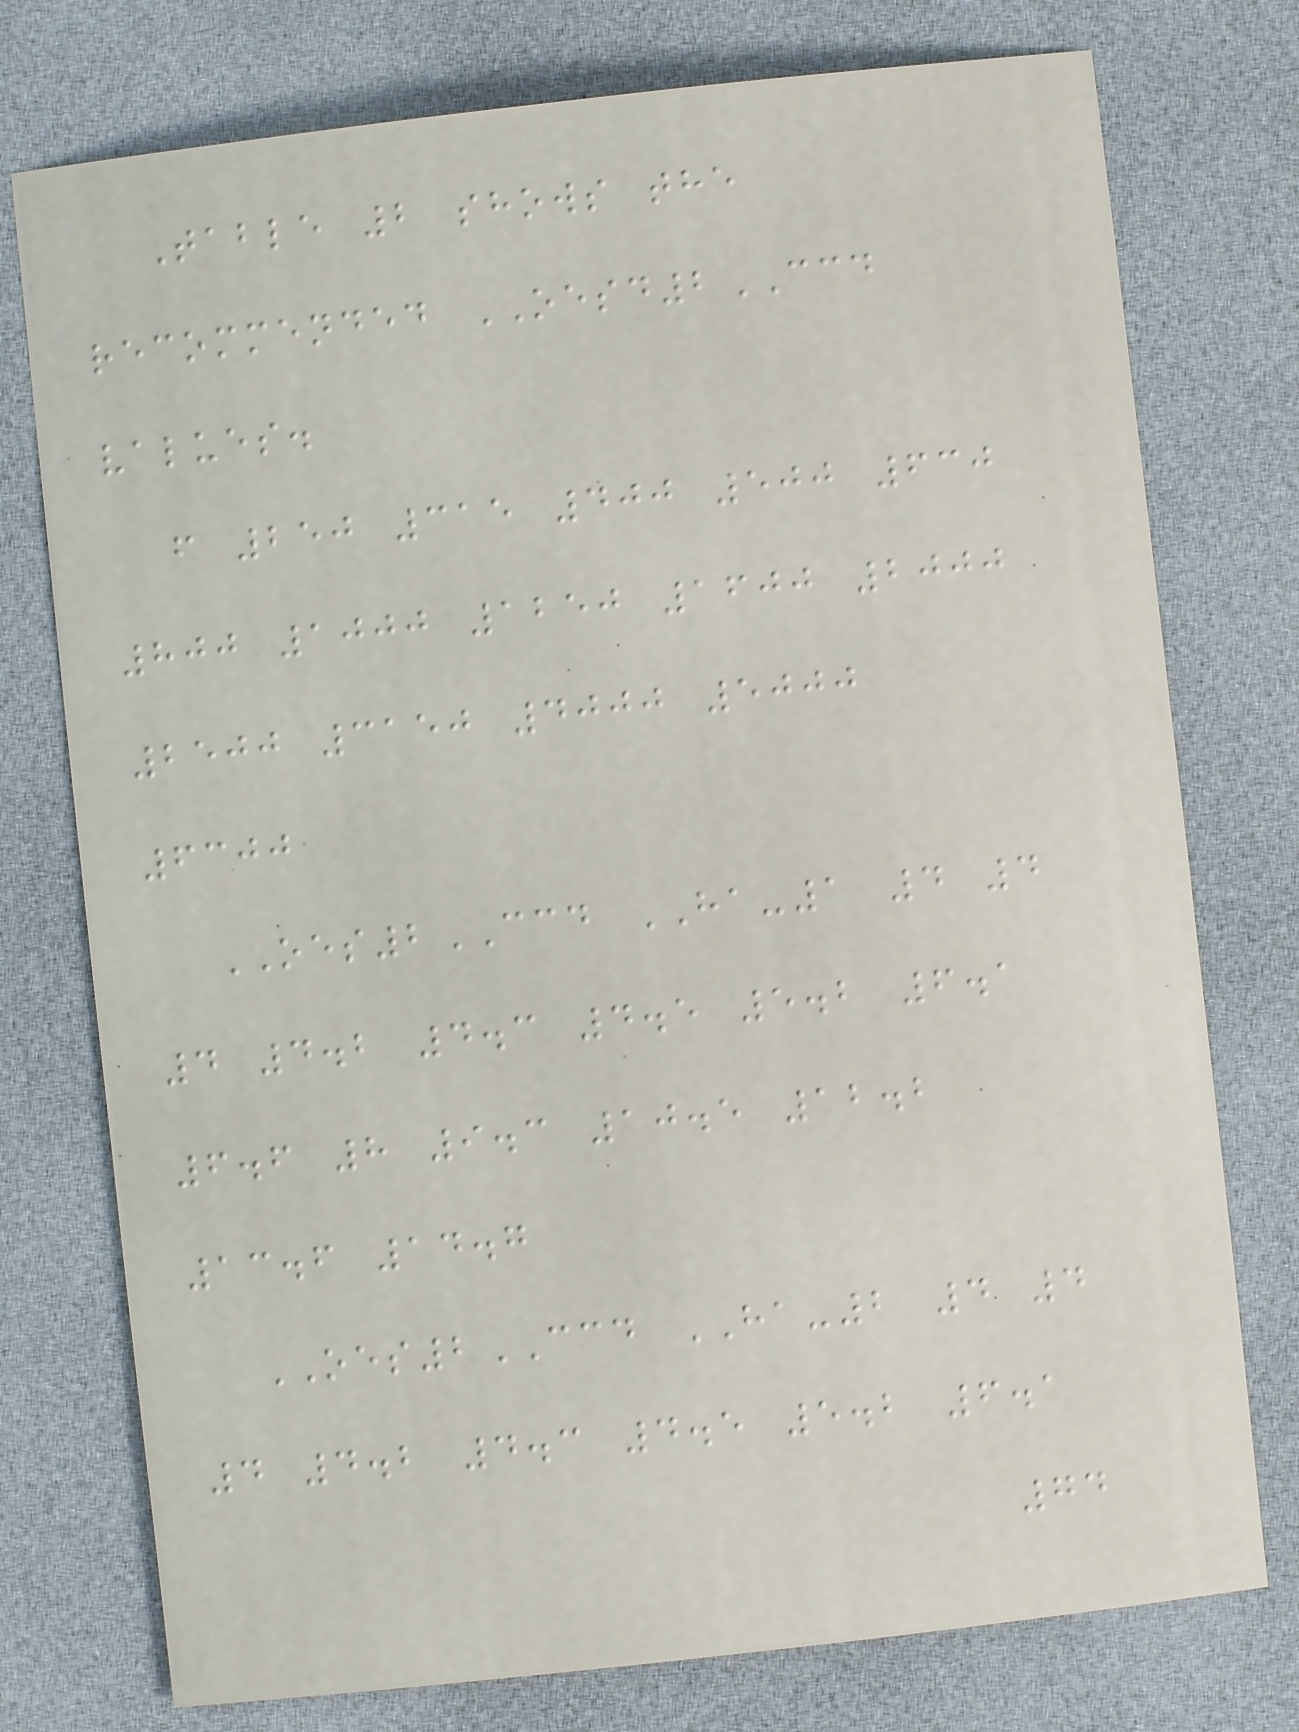Table 2 shows the
recommended OESD2CCD
values.
f 250 315 400 500 630
800 1000 1250 1600 2000
2500 3150 4000 5000
6300
OES2CCD HA-1 4 4
4 4.2 4.3 4.5 5.2 6.1
6.6 8 9.3 10.5 12.2
13.6 14.7
OES2CCD HA-2 4 4
4 4.2 4.3 4.5 5.2 6.1
74
